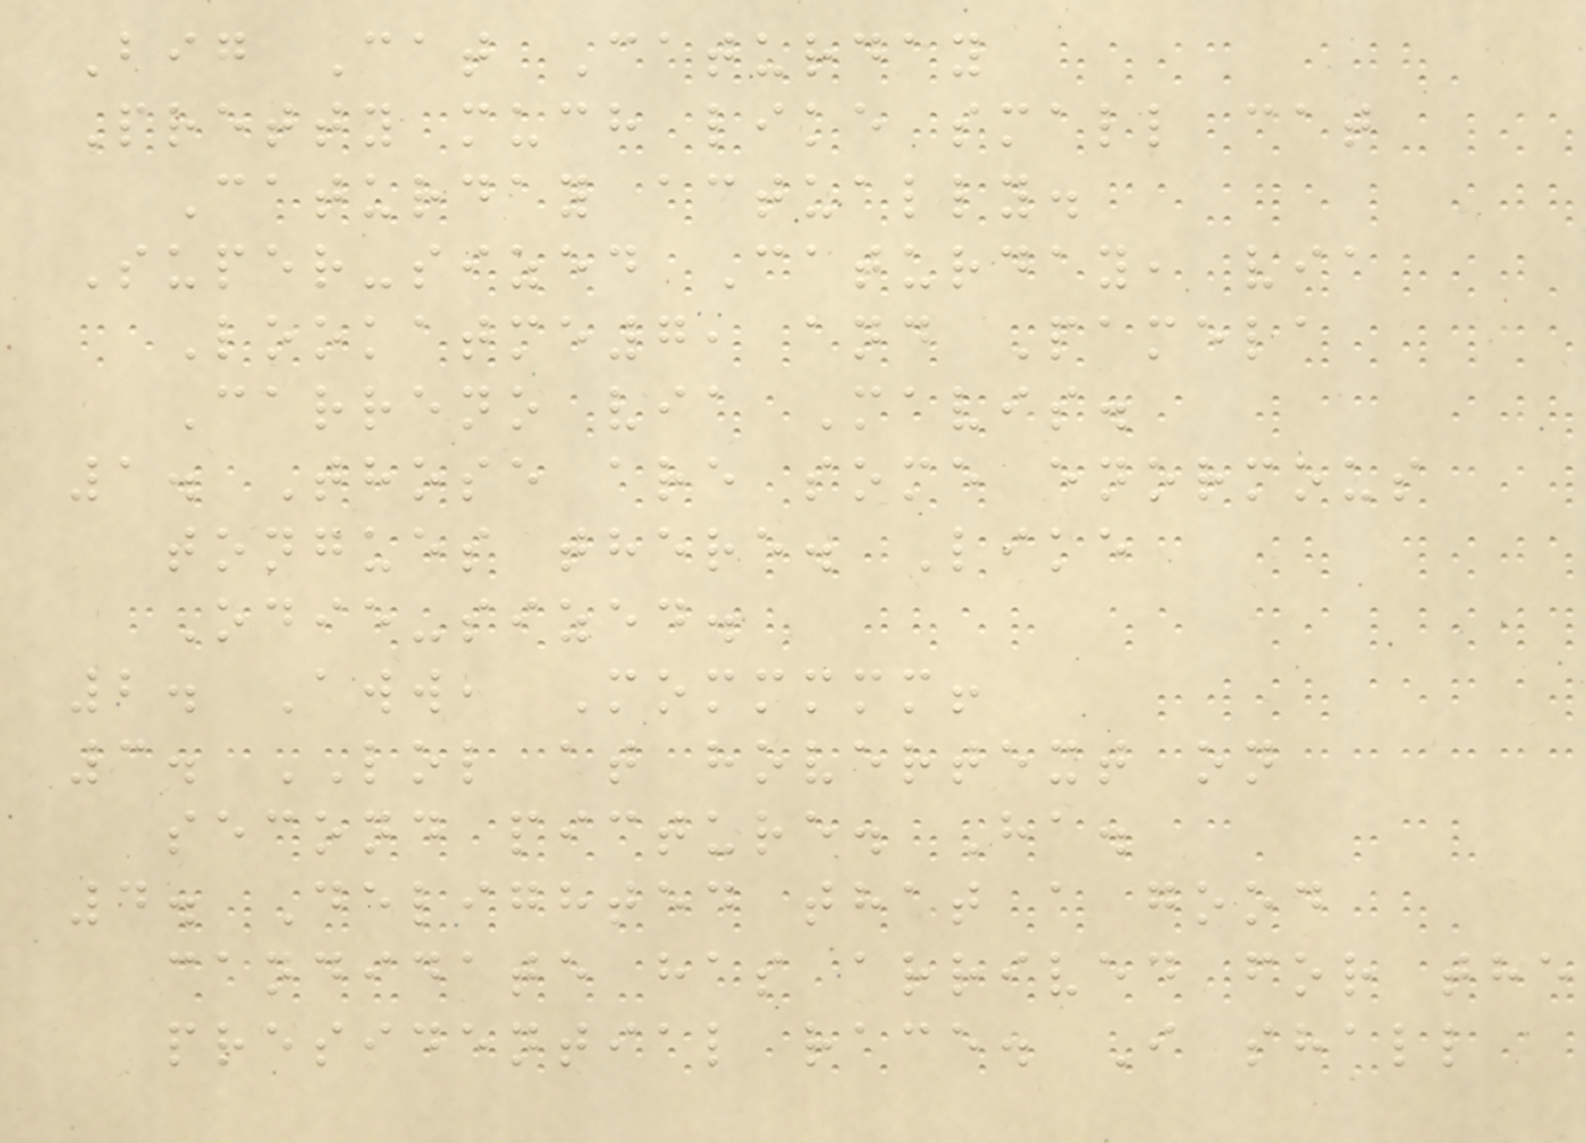Big Cat Caturday
Pretty much like small cat
Caturday actually.
Super-sized Caturday, via
Lookatme7, and Pamela
Carreno via Mavis.
1. Those are some enormous
tongues there. Like
Odie-sized.
2. Aww, Mommmmm!
3. LOL at hovertext on
second picture. Ha.
4. Delighted that a good
candidate has arrived for the
presidential race. I shall
